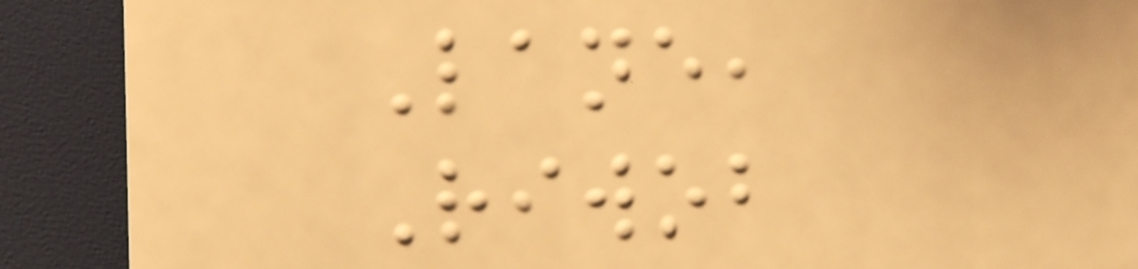Lane,
Riwob
